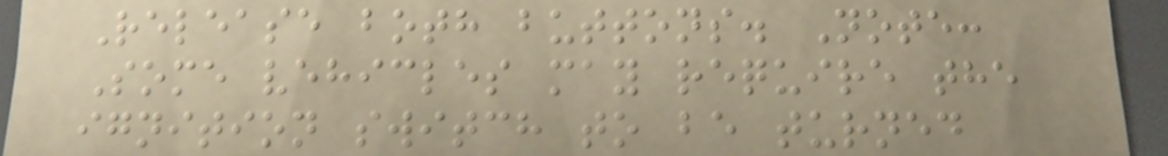Release both buttons. Note:
Some vehicles may require the
ignition switch to be turned
